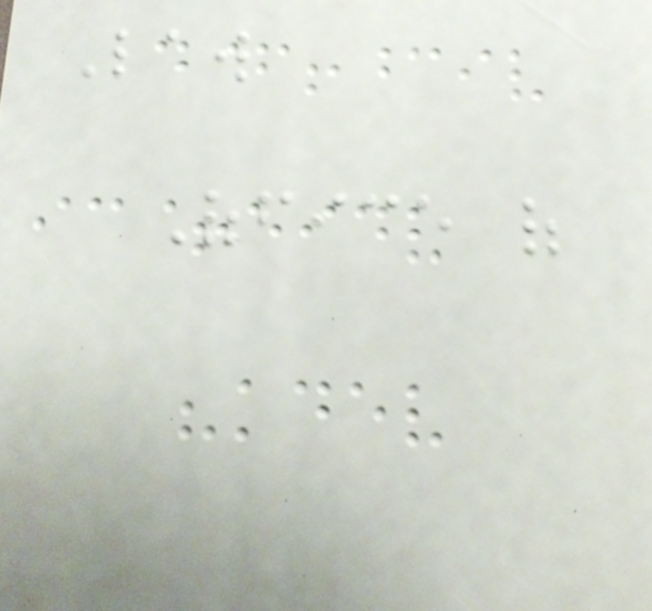Law
Office of
